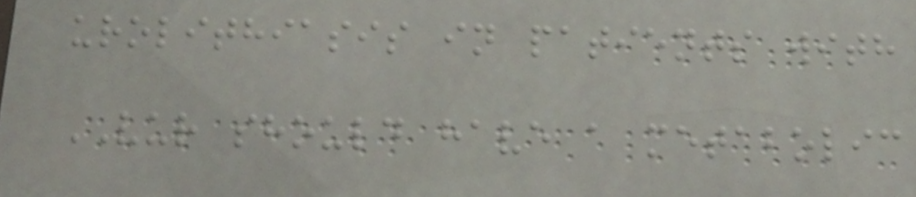urolithiasis in patients with
VUR should have a metabolic
